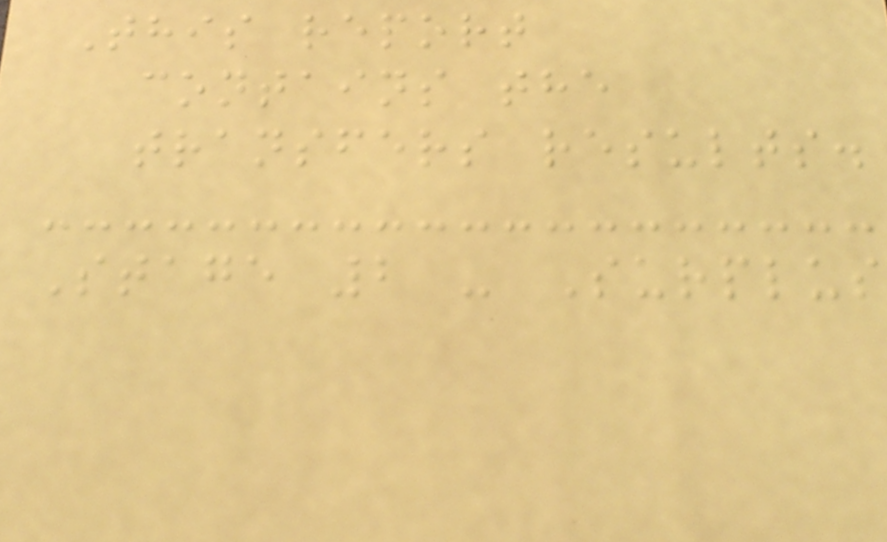This report
contains the
transfers results.
Stage 2 - Surplus
